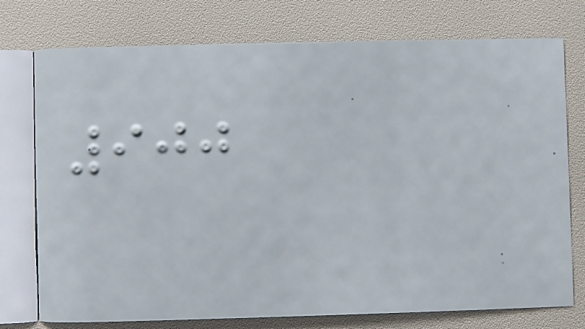900
